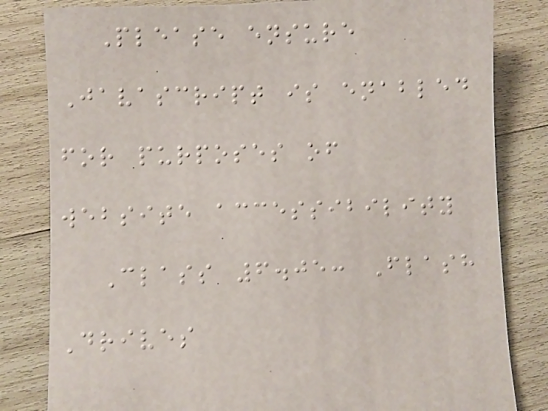Please ensure
Javascript is enabled
for purposes of
website accessibility
Class 6.05: Flash
Drives
